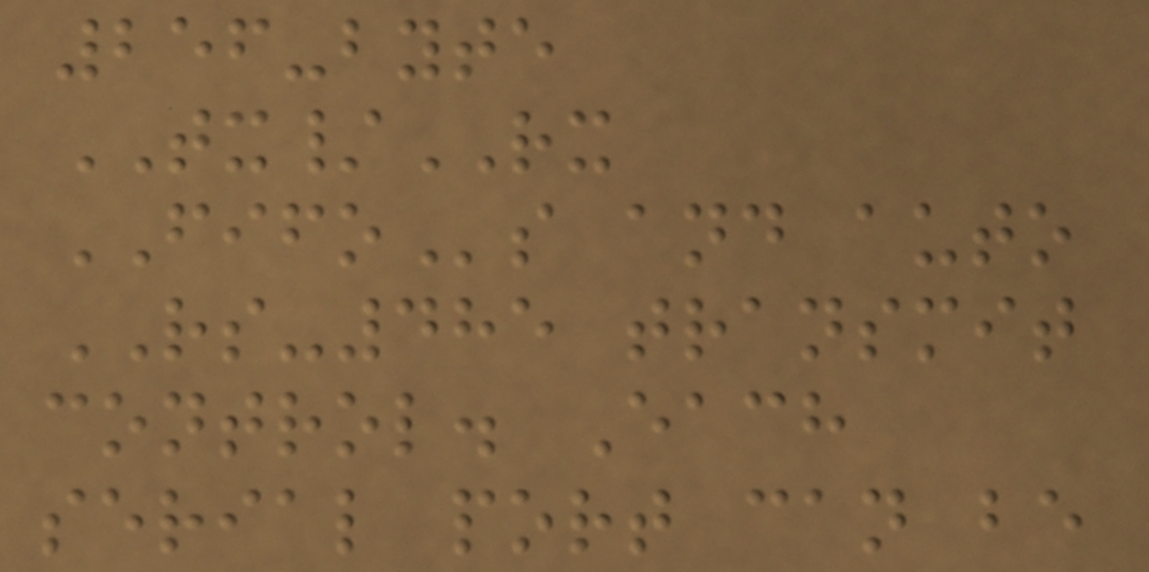256-byte
TX/RX
FIFOs and auto
RS-485 transmit
control. Each
serial port can be
